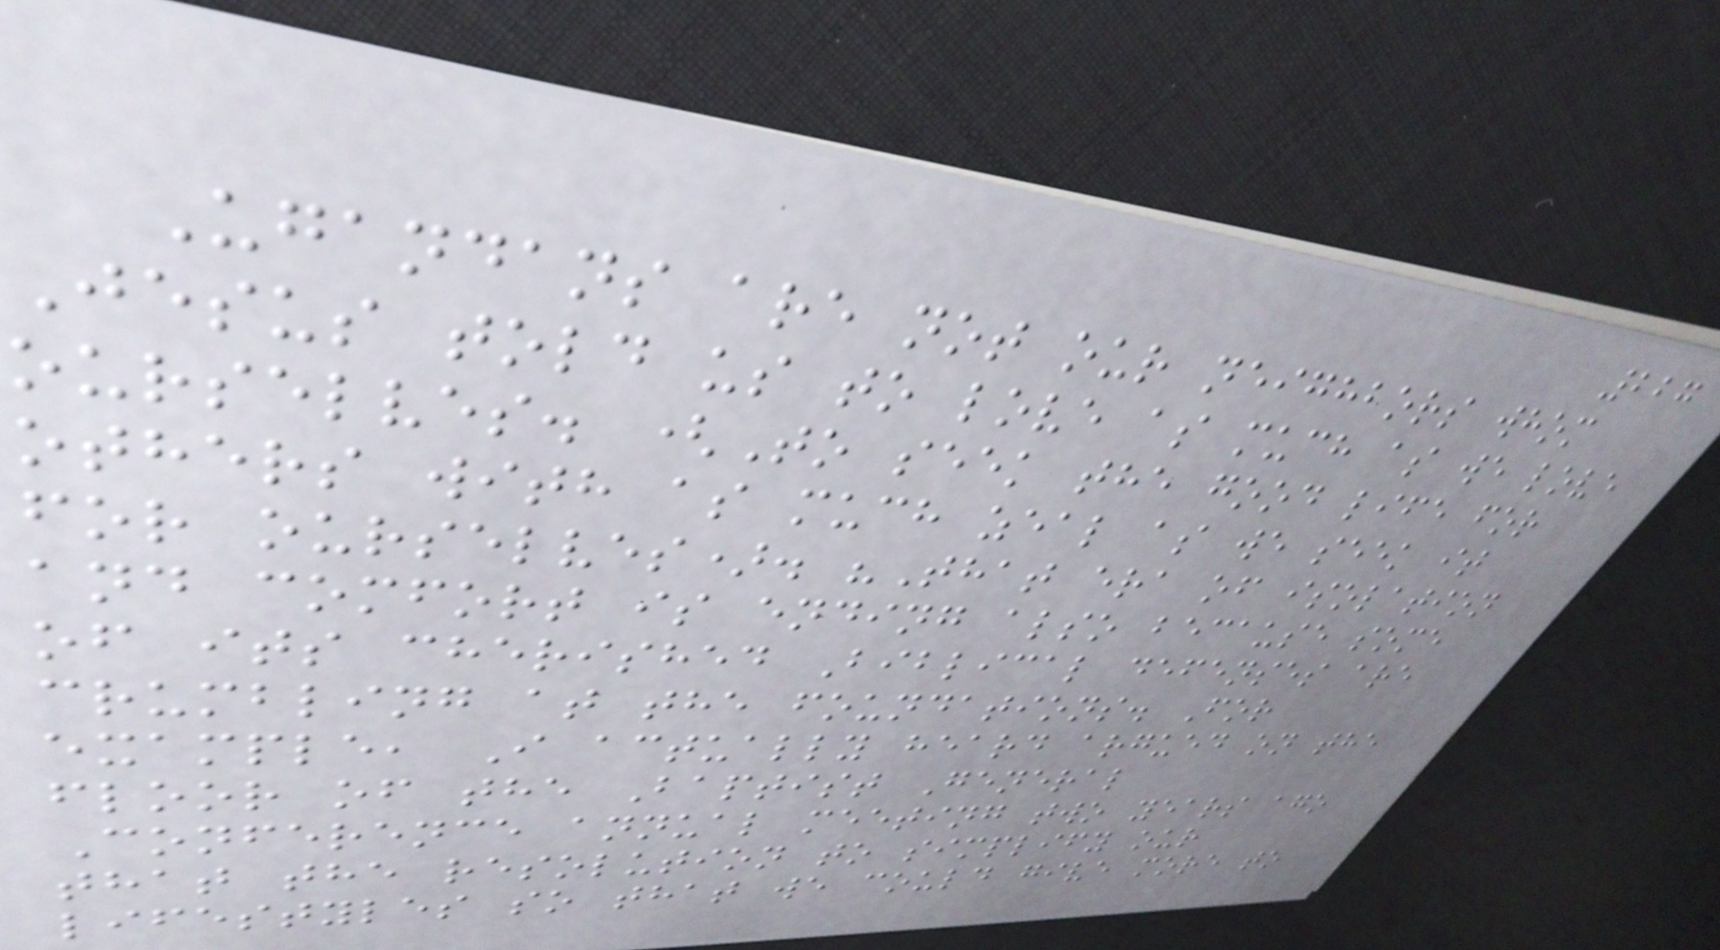227
Ugandans are not our neighbors whom
Jesus told us to love as much as we love
ourselves. (To seek the good life for
others with as much zeal as we seek it
for ourselves). "That era of isolation
and comfort is ending also because some
of its cherished Biblical defenses are
crumbling at the foundations. For
example, I actually heard argued on the
floor of the Baptist General
Conference annual meeting two years ago
that the resolution to simplify our
lifestyles so that we could give more to
